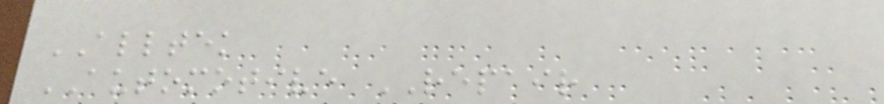ALLTEK
AUTOMOTIVE REPAIR
